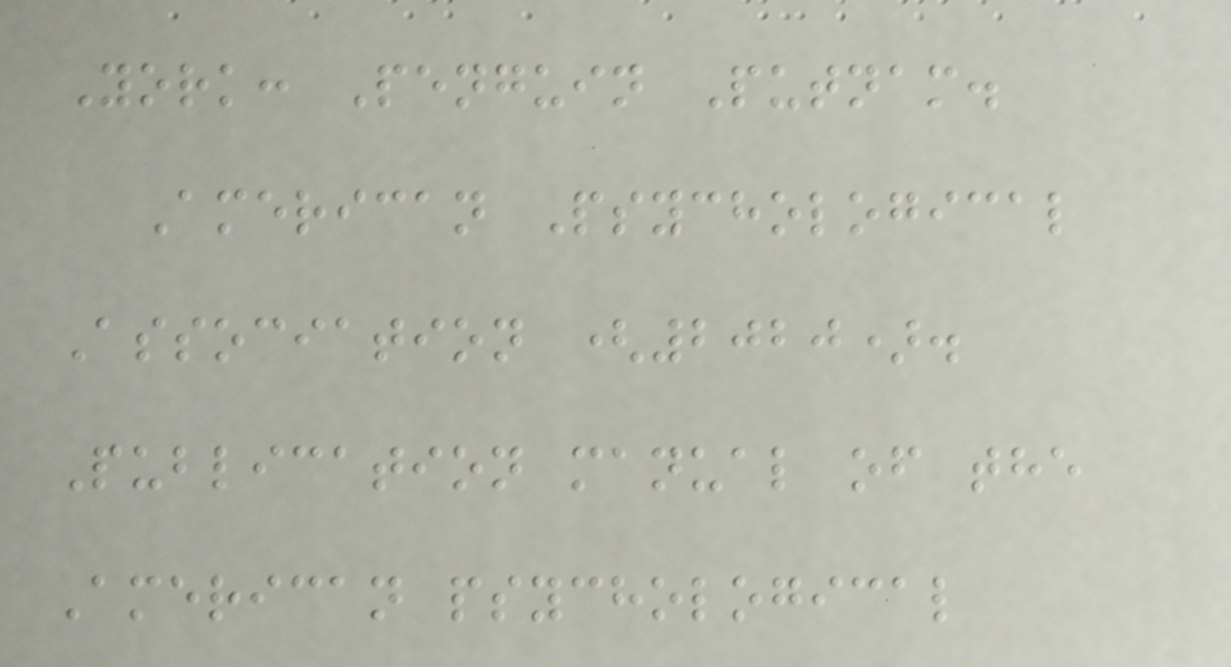York: Penguin Putnam.
American Psychological
Association (2020).
Publication manual of the
American psychological
